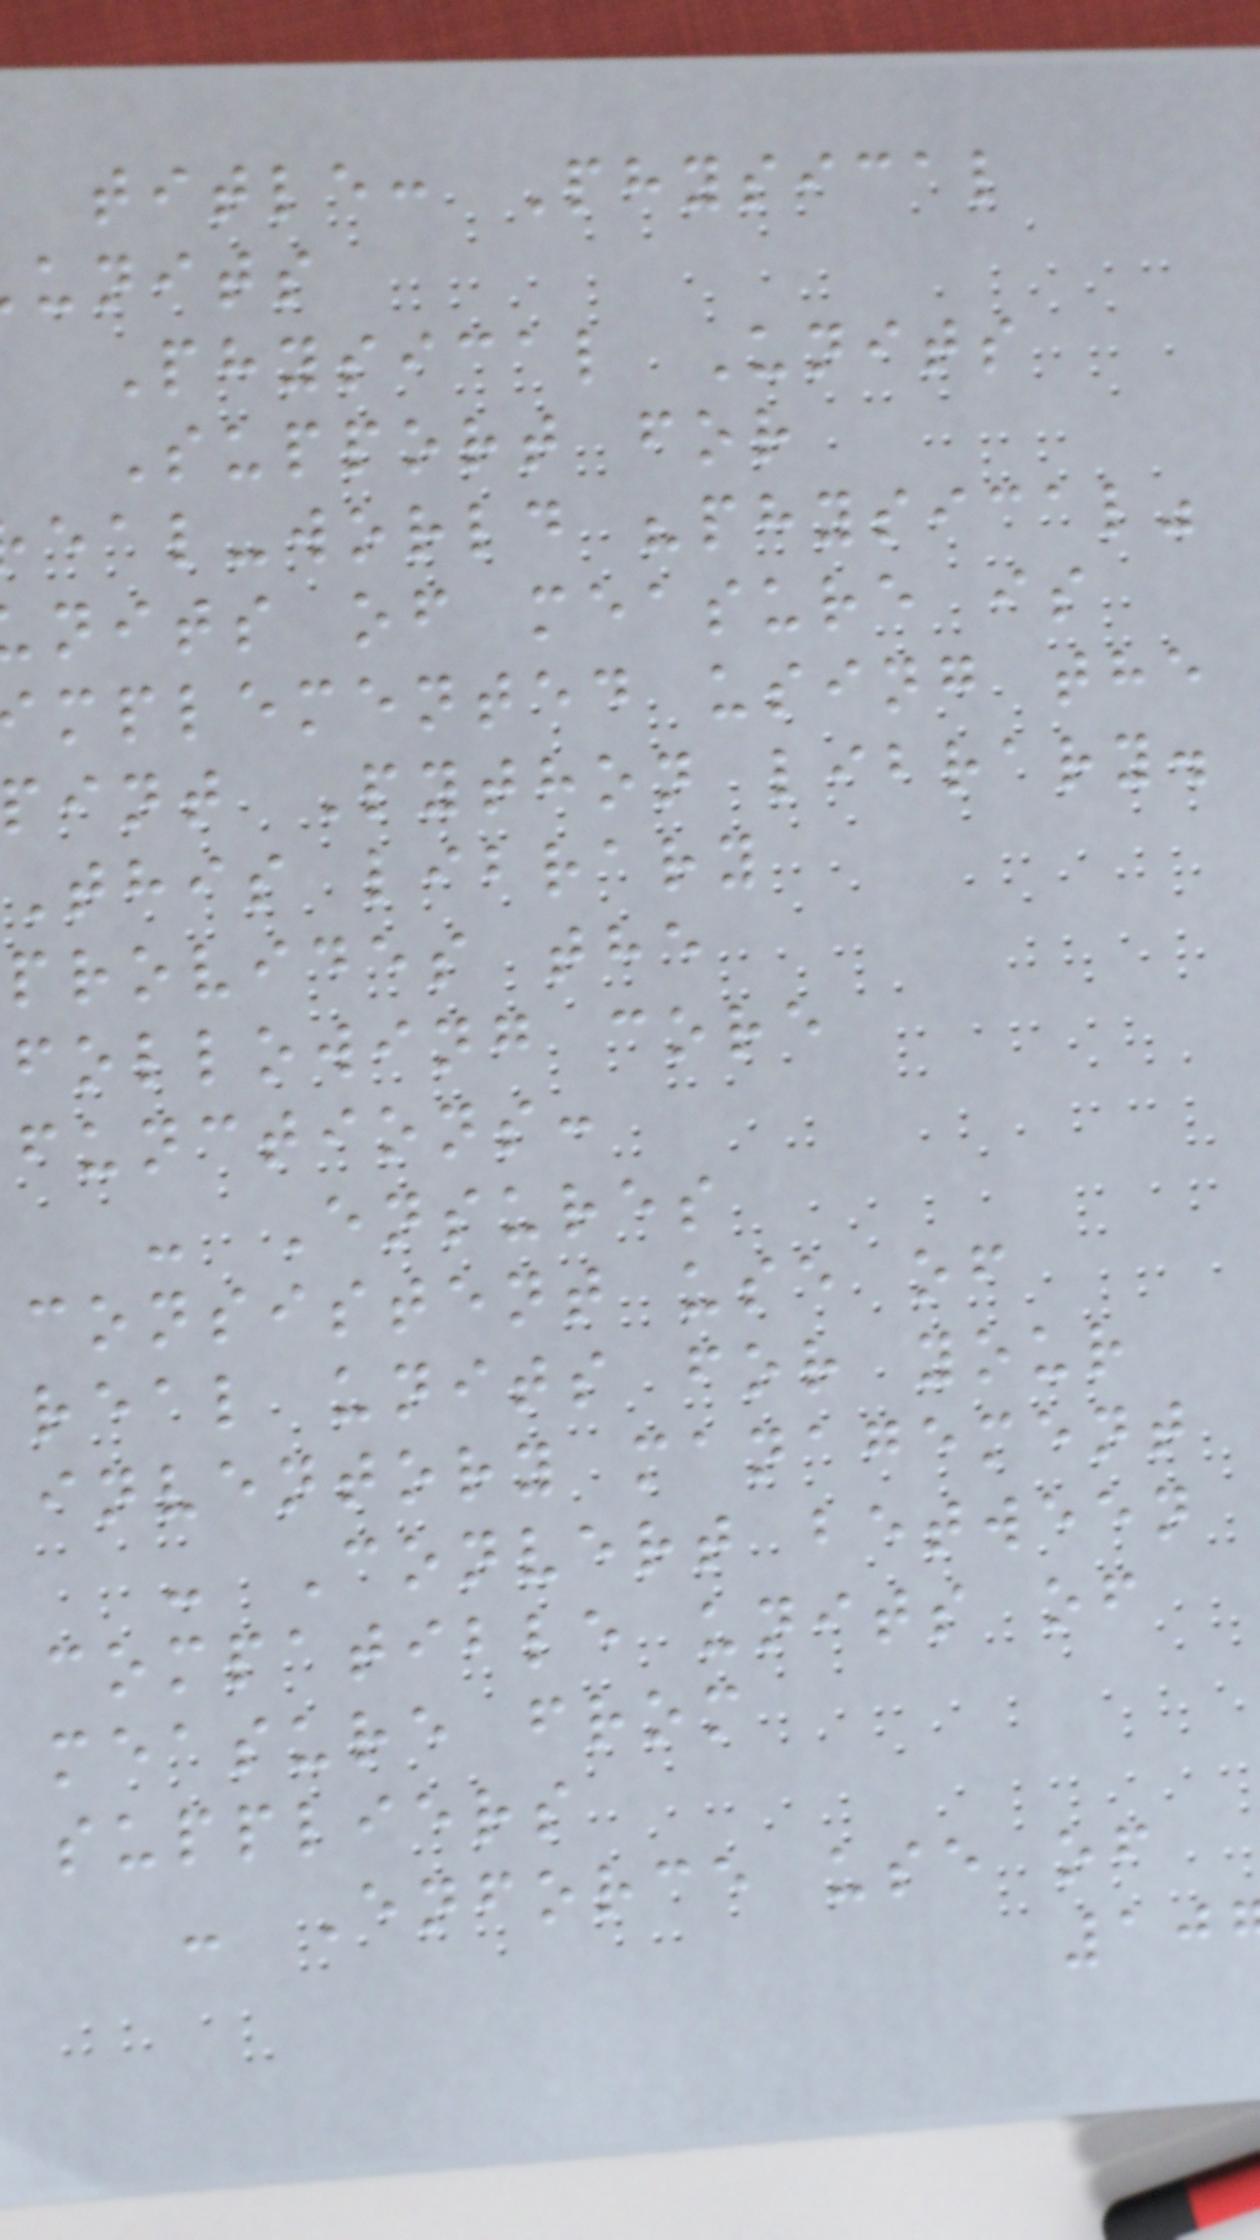title: Physical
units
Physical Units
Support for
eal-world "physical"
nits of measure is
mplemented using the
pint Python library.
This library
provides the
following core
functions:
- Ensures
consistent use of
real units for your
inventory management
- Convert between
compatible units of
measure from
suppliers
- Enforce use of
